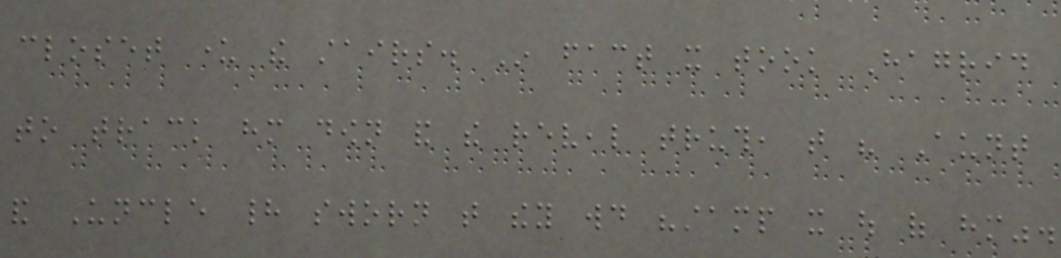closet under the stairs. In fact it took Hagrid
to track him down and the reveal truth, that his Aunt
and Uncle had sworn that they would "stamp it out of him".
